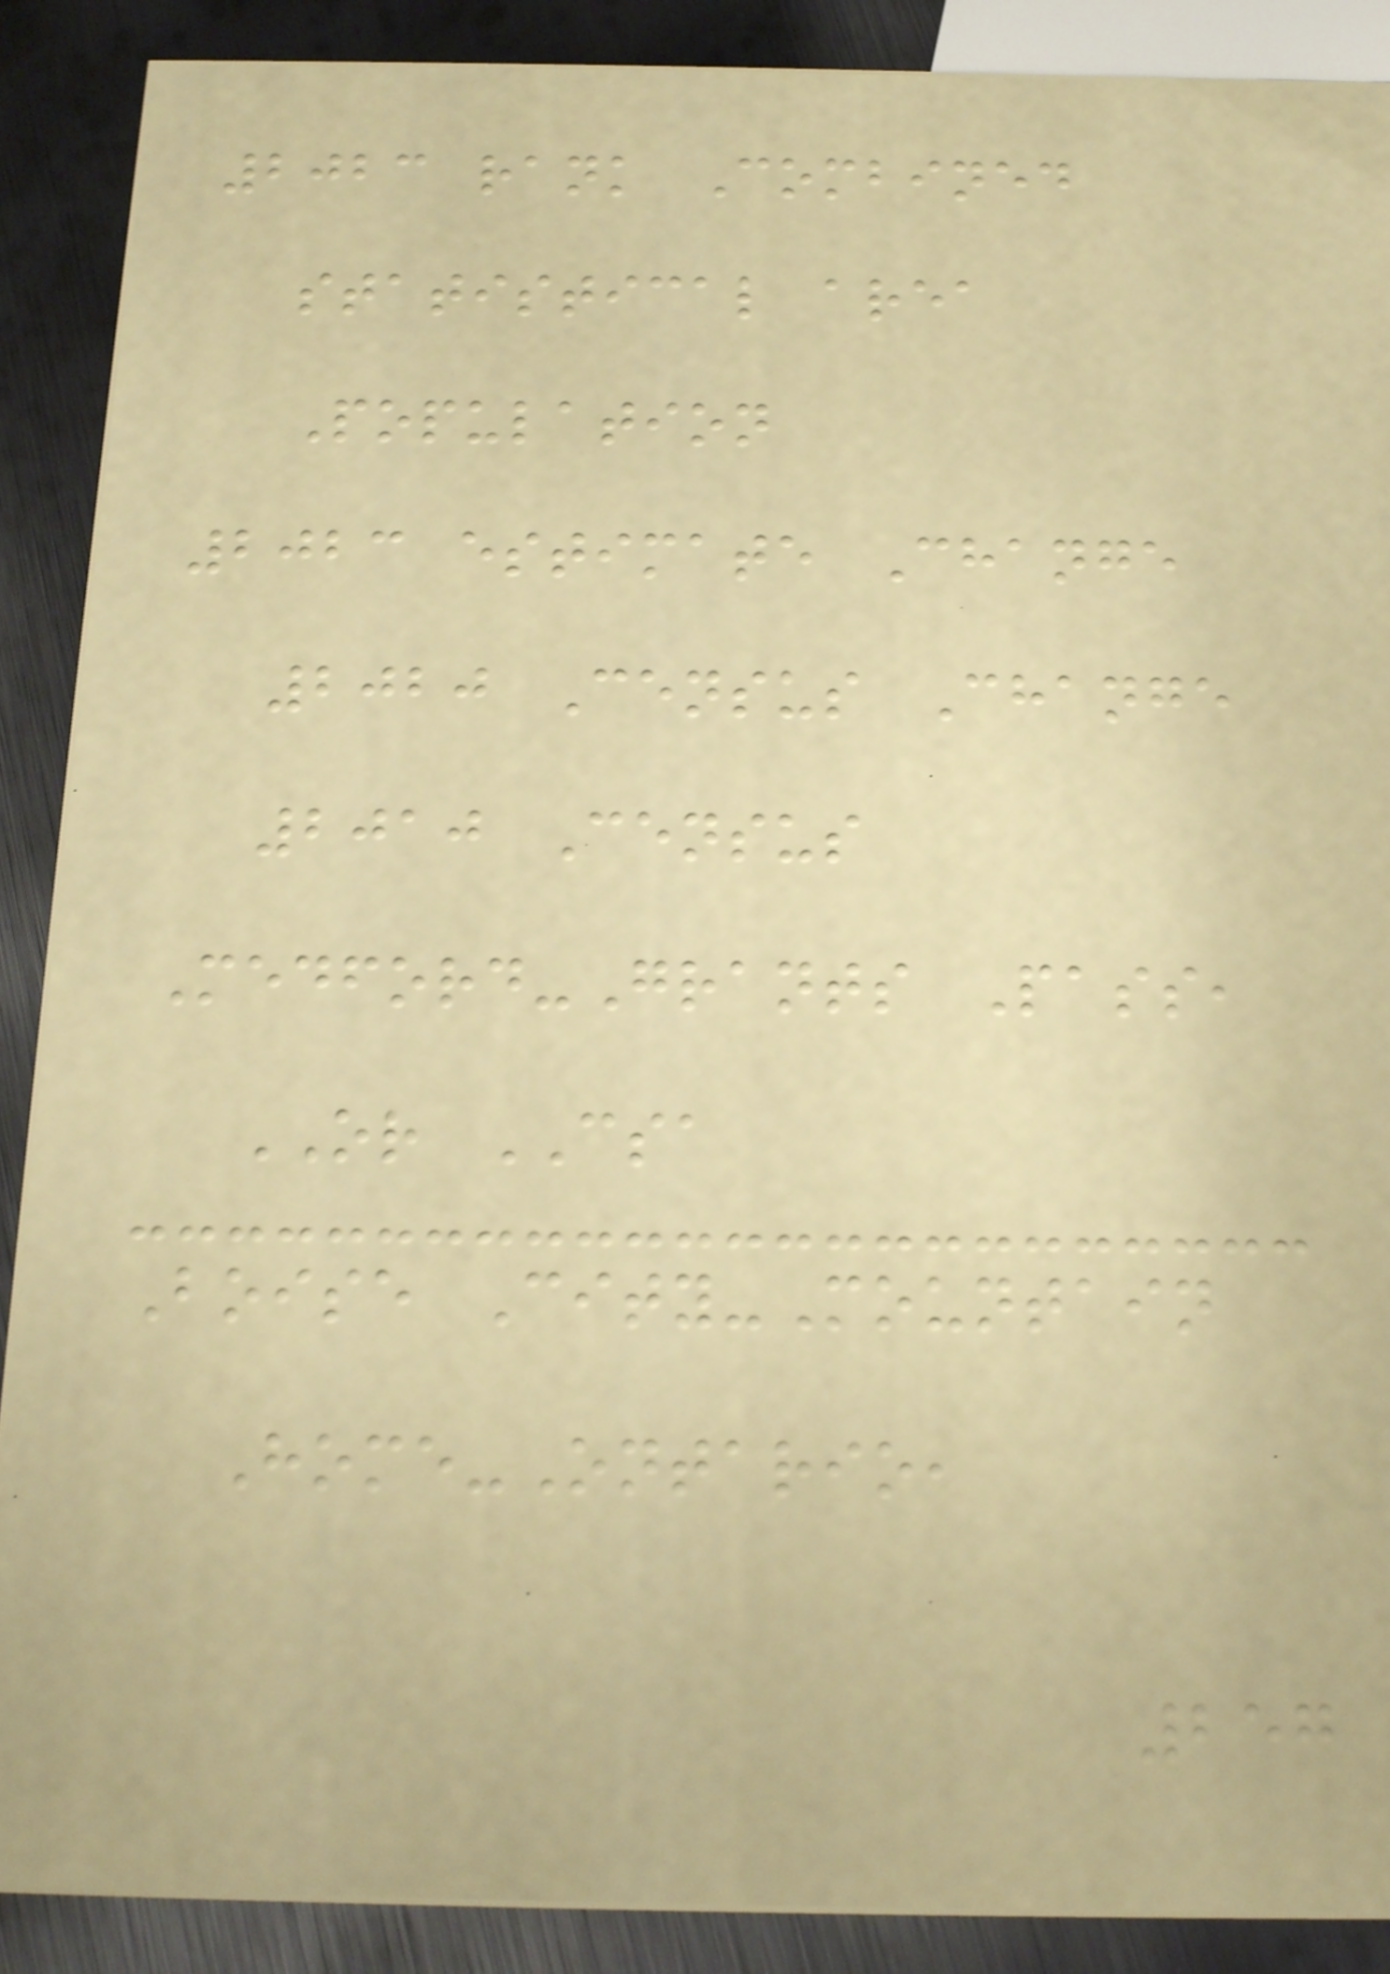2023 rank Combined
statistical area
Population
2023 estimate Change
2020 Census Change
2010 Census
Medford-Grants Pass,
OR CSA
Boise City-Mountain
Home-Ontario,
257
